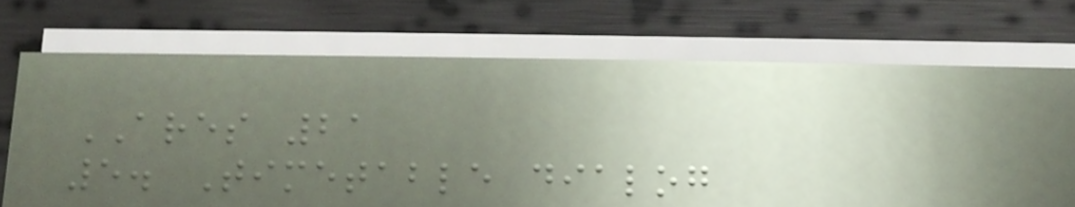ARES 21
5. Timetable dialog
